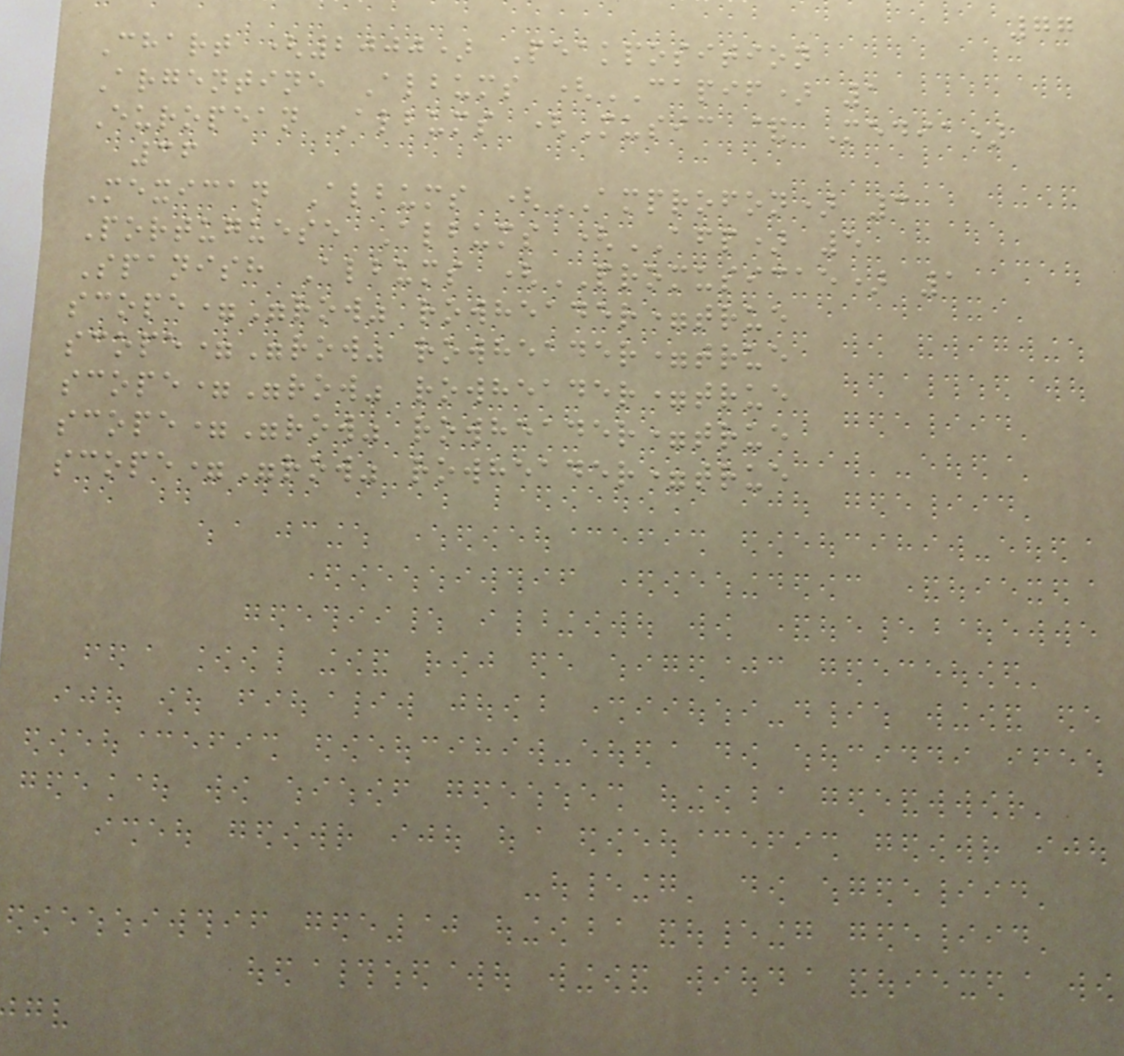77
Chart (2000) Peakposition
Argentine Albums (CAPIF) 1
European Albums (Music & Media)
36
Mexican Albums (AMPROFON) 3
Portuguese Albums (AFP) 5
Spanish Albums (PROMUSICAE) 1
scope="row" rowheader=true
scope="row" rowheader=true
scope="row" rowheader=true
scope="row" rowheader=true
scope="row" rowheader=true
